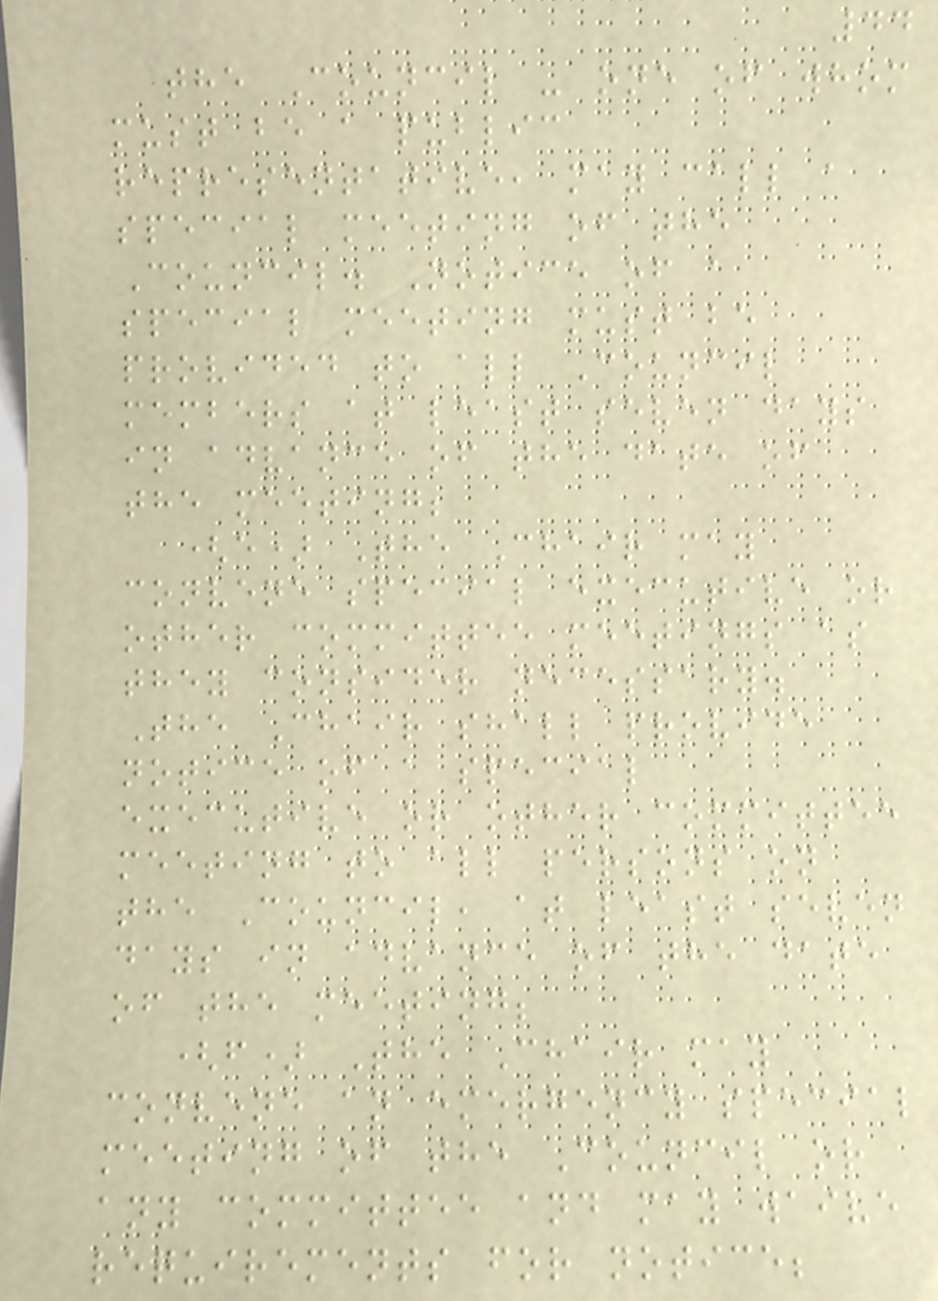44
the Council - one of whom
must be a public
representative, may call a
special meeting of the
Council. Notice of a
special meeting must be
provided to all Council
members at least seven days
in advance of the date of
the meeting;
(e) The Chair may
convene special executive or
other committee meetings as
they consider necessary.
The Chair shall provide
notice of a special
executive or other committee
meeting to all persons on
the Council, at least seven
days in advance of the date
of the meeting;
(f) The Chair may
convene an emergency special
meeting of the Council or
any committee and may waive
requirements for notice;
